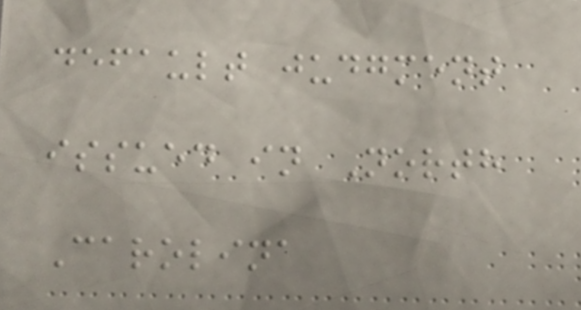default judgment
issued in North
Carolina
